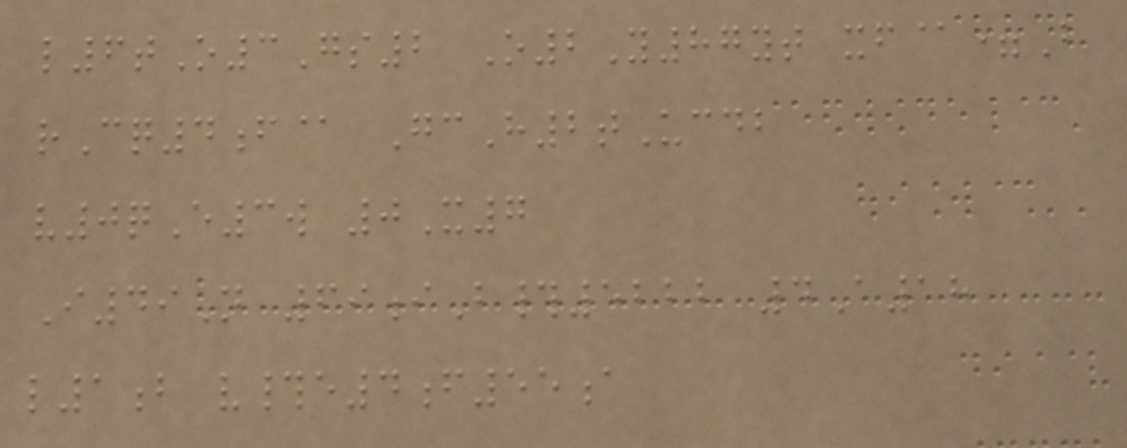l6tO3Gs2 O2Y87yt xf@=B
rCq4f@ GcH2tUcdb
v0qE3w 0X7
I49N 69iB#5222 4A18
l1b v#e4f55a
